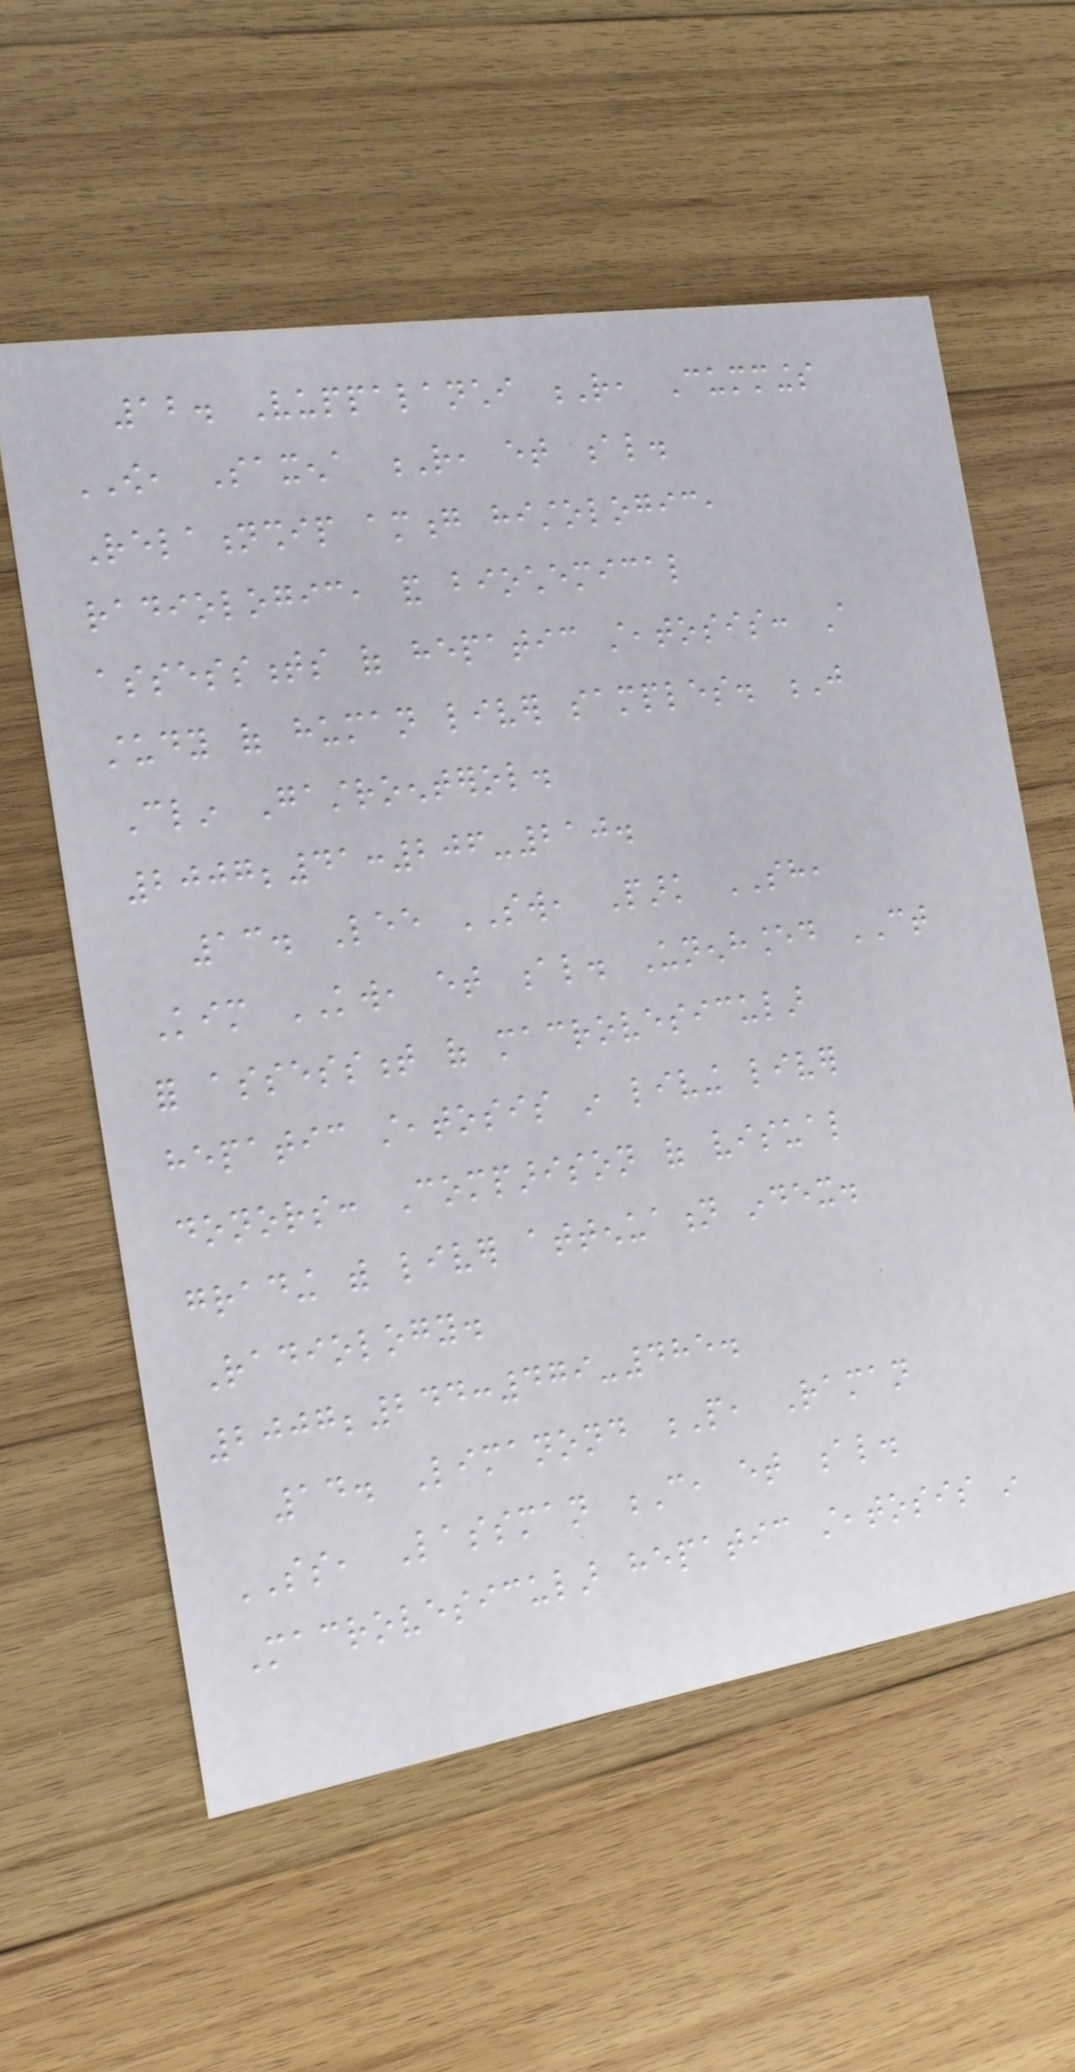12. Vuppalanchi R, Cummings
OW, Saxena R, et al.
Relationship among histologic,
radiologic, and biochemical
assessments of hepatic steatosis: A
study of human liver samples. J
Clin Gastroenterol.
2007;41:206-210.
13. Lee SW, Park SH,
Kim KW, et al. Unenhanced CT
for assessment of macrovesicular
hepatic steatosis in living liver
donors: Comparison of visual
grading with liver attenuation index.
Radiology.
2007;244:479-485.
14. Limanond P, Raman
SS, Lassman C, et al.
Macrovesicular hepatic steatosis in
